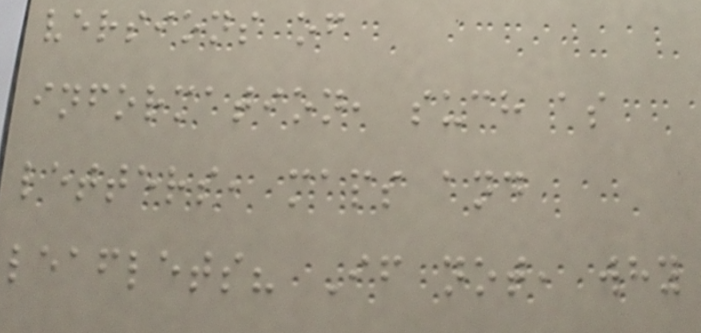versions of
information, such as
letters, maps and
leaflets? If not, why
